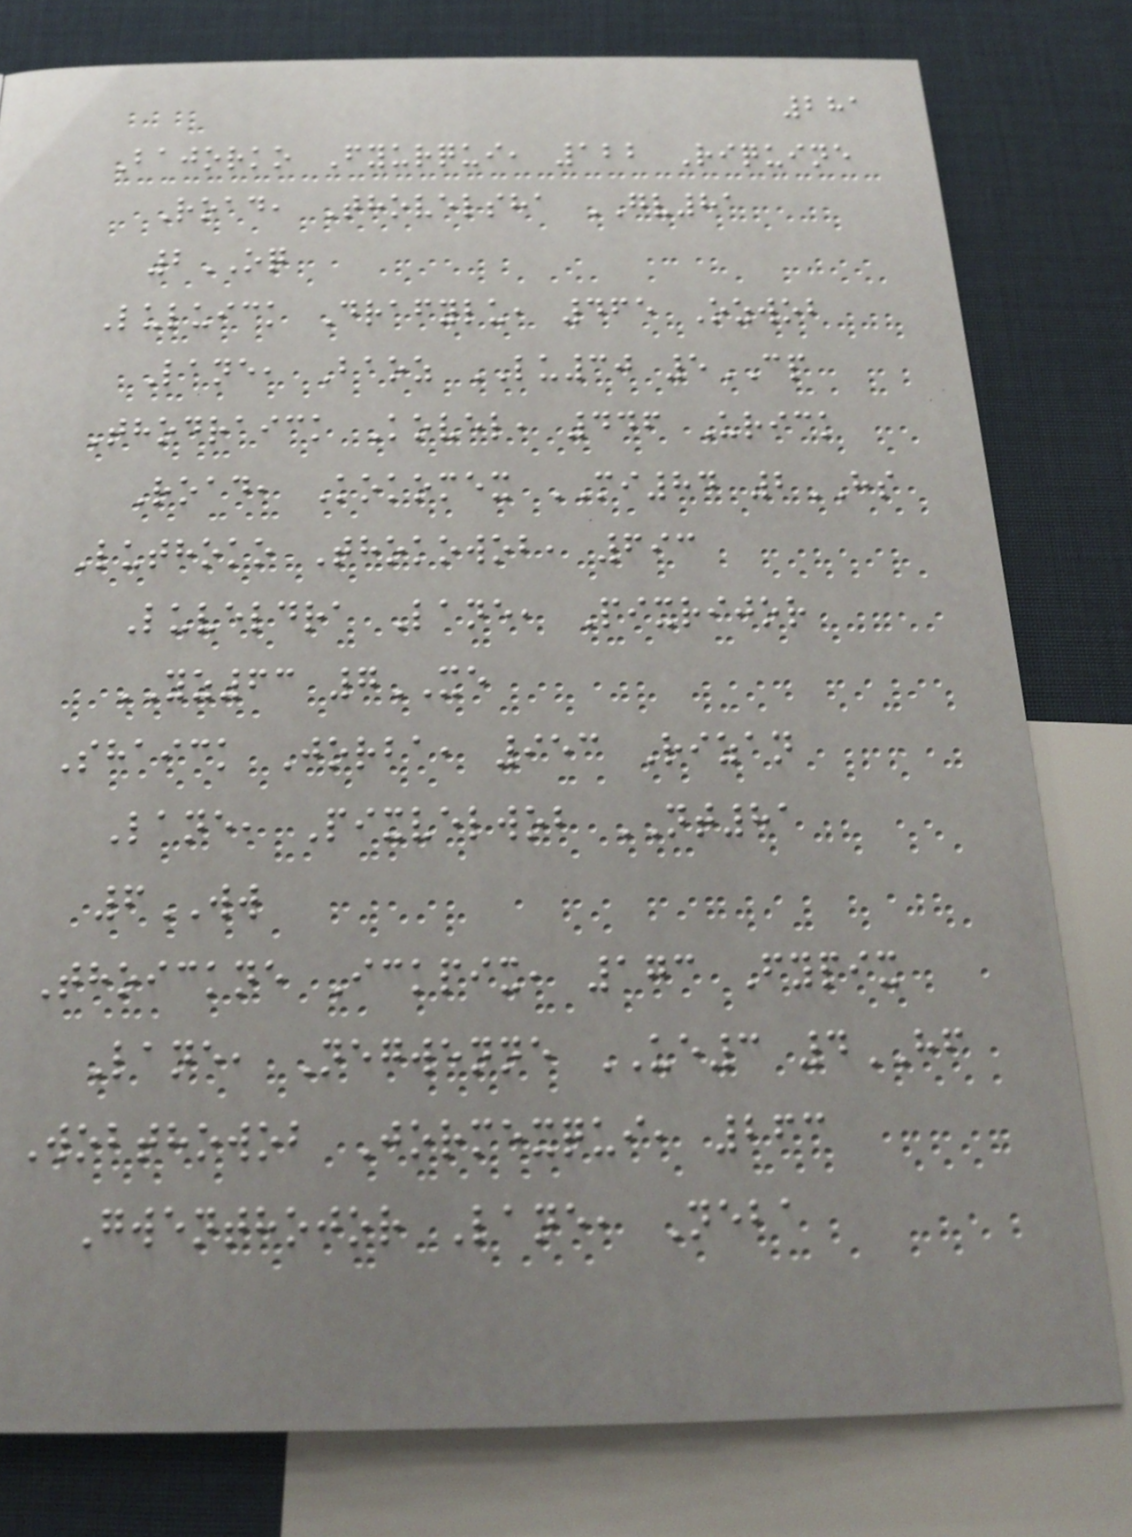281
Bajorko Fyurqui, 122 Riquine
Road, Thovelsha GV81
2OQ
Luluick Drafylu, 465 Ozwob
Lane, Baoz LU30 5CP
Thodraick Kovel, 446 Urick
Road, Kokomex MI84 2HS
Luthoko Thokowob, 693
Luveldra Lane, Pixrijor
YZ63 7XE
Shaick Jorba, 953 Rizan
Lane, Pixvelwob NT81
6WW
Thoickne Ickpix, 173 Fypix
Lane, Negwenne UE3 4HF
Wobthowob Jormexqui, 263
Gwenthojor Lane, Neba
